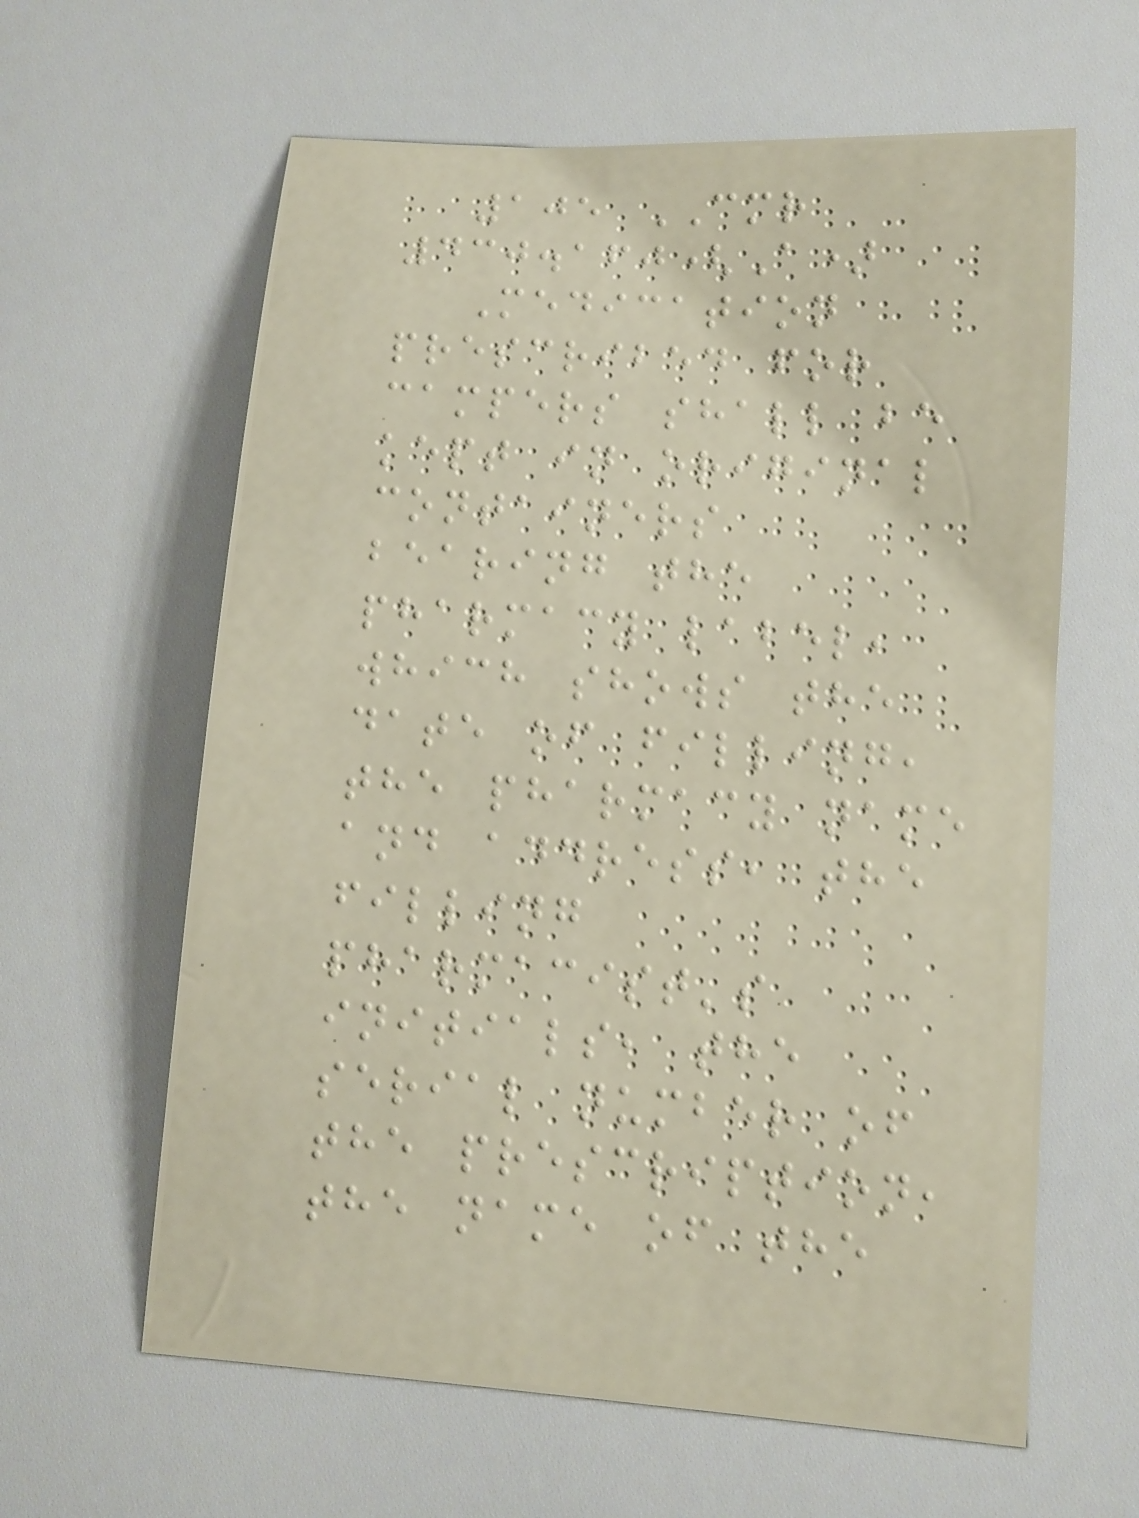105 CMR
430.160(A)
Medication
prescribed for
campers shall be
kept in original
containers
bearing the
pharmacy label,
which shows the
date of filling,
the pharmacy name
and address, the
filling
pharmacist's
initials, the
serial number of
the prescription,
the name of the
